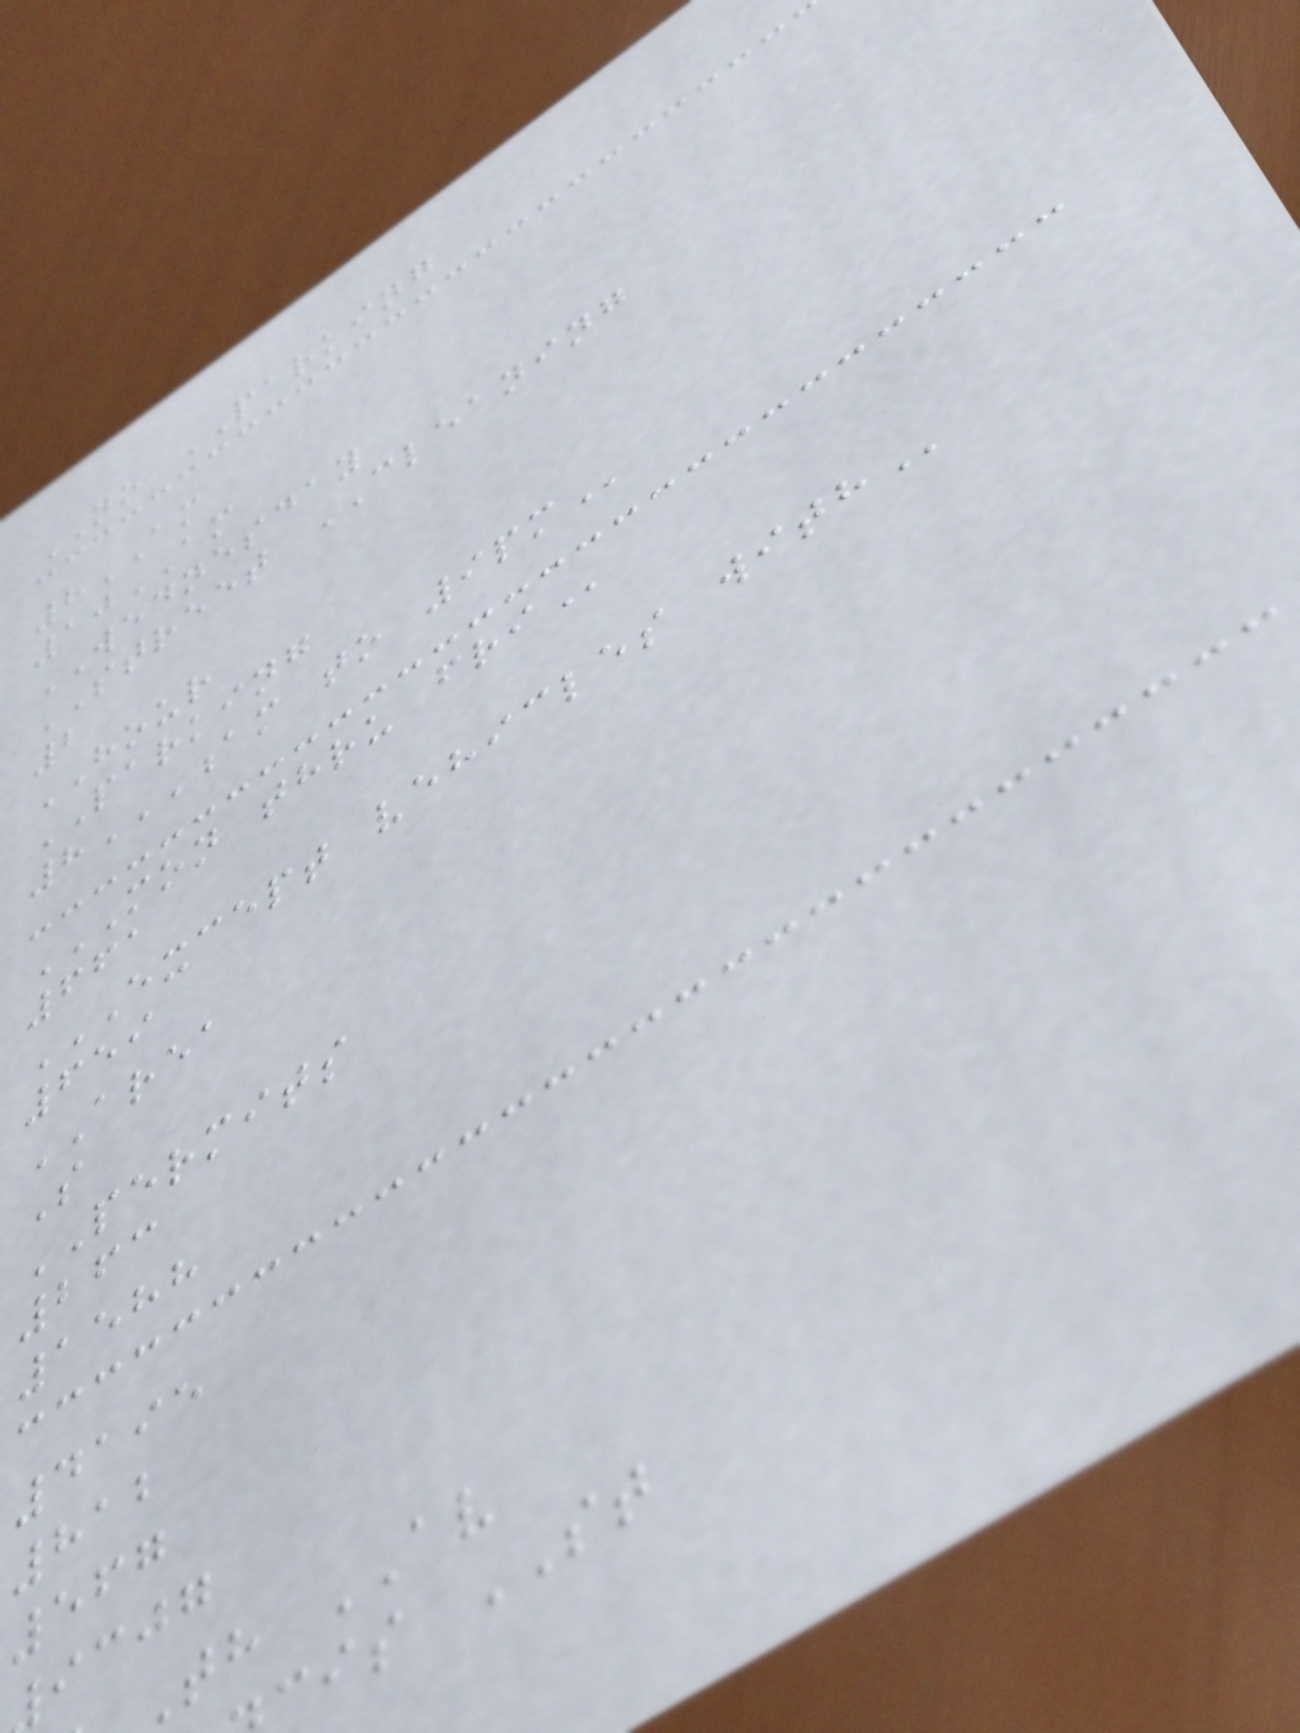NO PARKING
8AM
10AM
WEDNESDAY
STREET CLEANING
2
HOUR
PARKING
8AM TO 9PM
MON THRU FRI
661
EXCEPT VEHICLES WITH
659
AREA
S
PERMITS
263
1588
4195
812
567
icjg
th AV
cis ST
